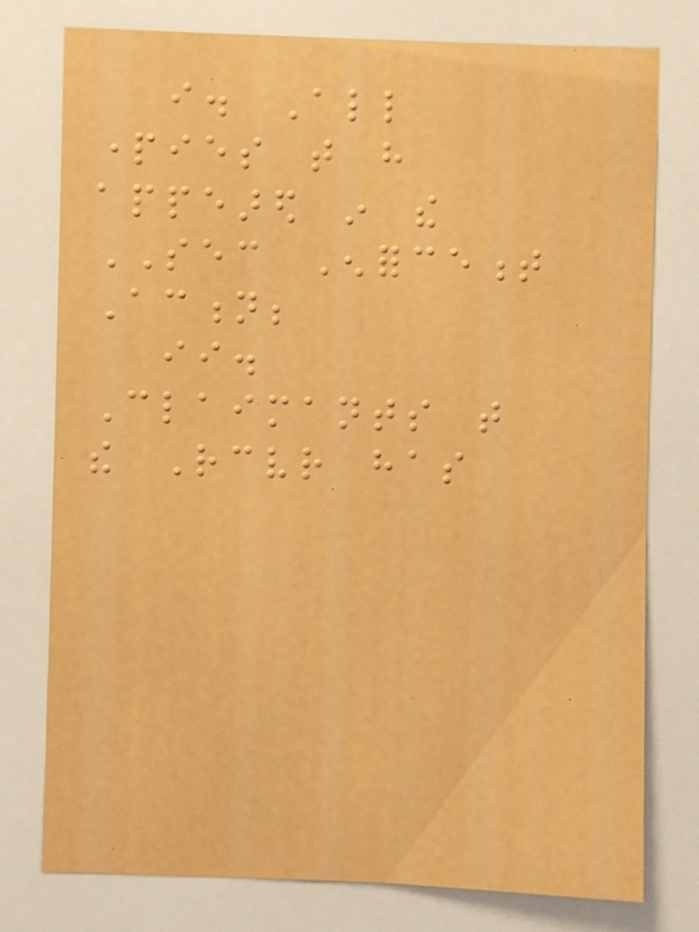i. All
parties that have
appeared in the
SEC Enforcement
Action;
ii.
Claimants that
the Receiver has
